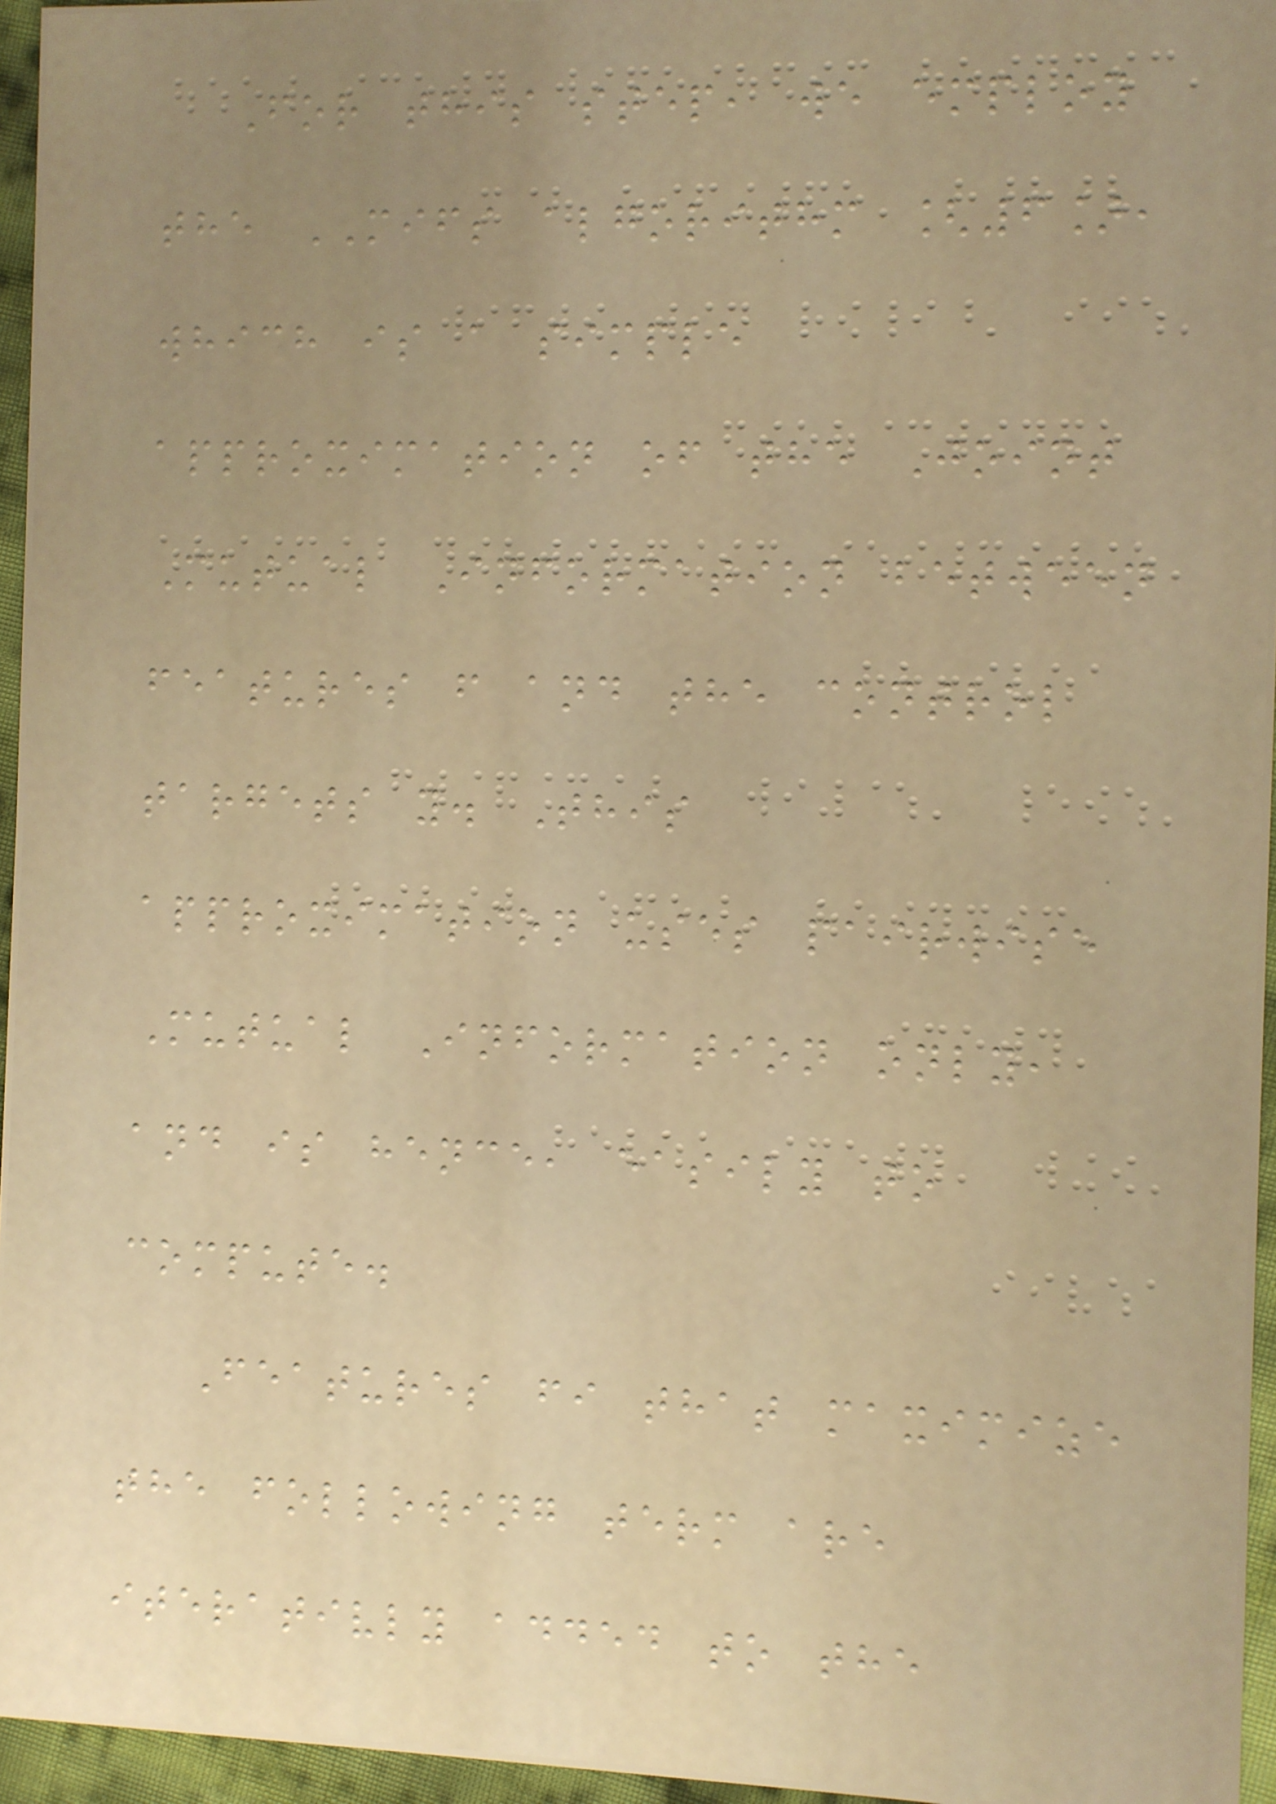For this step, we employ
the MIFS algorithm [6],
which is a simple
approximation of the Joint
Mutual Information between
features f and the control
targets y. This
approximation uses pairwise
Mutual Information only,
and is hence, easily to
compute.
Features fi that maximize
the following term are
iterativly added to the
